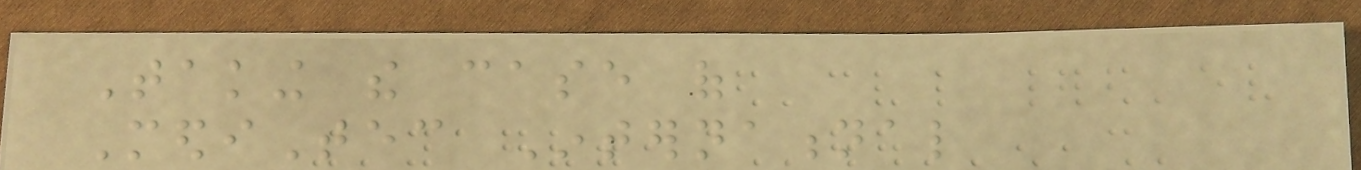Taking the case of
MediTec International
